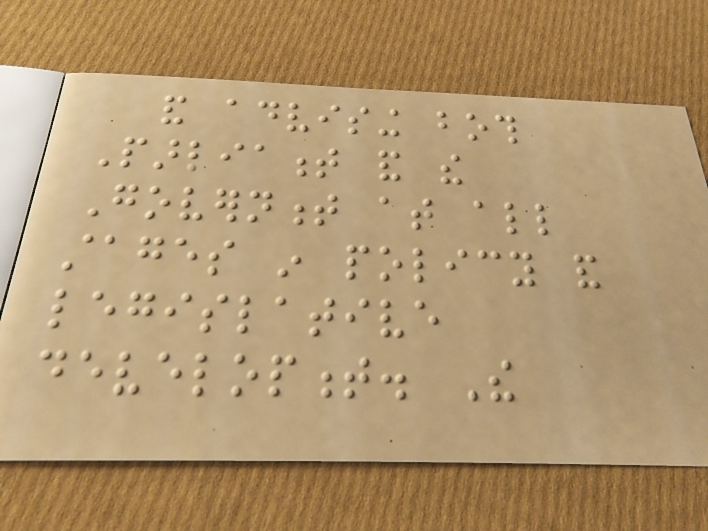and advising both
Parliament and the
Government at all
stages in policy and
legislative
development. The
